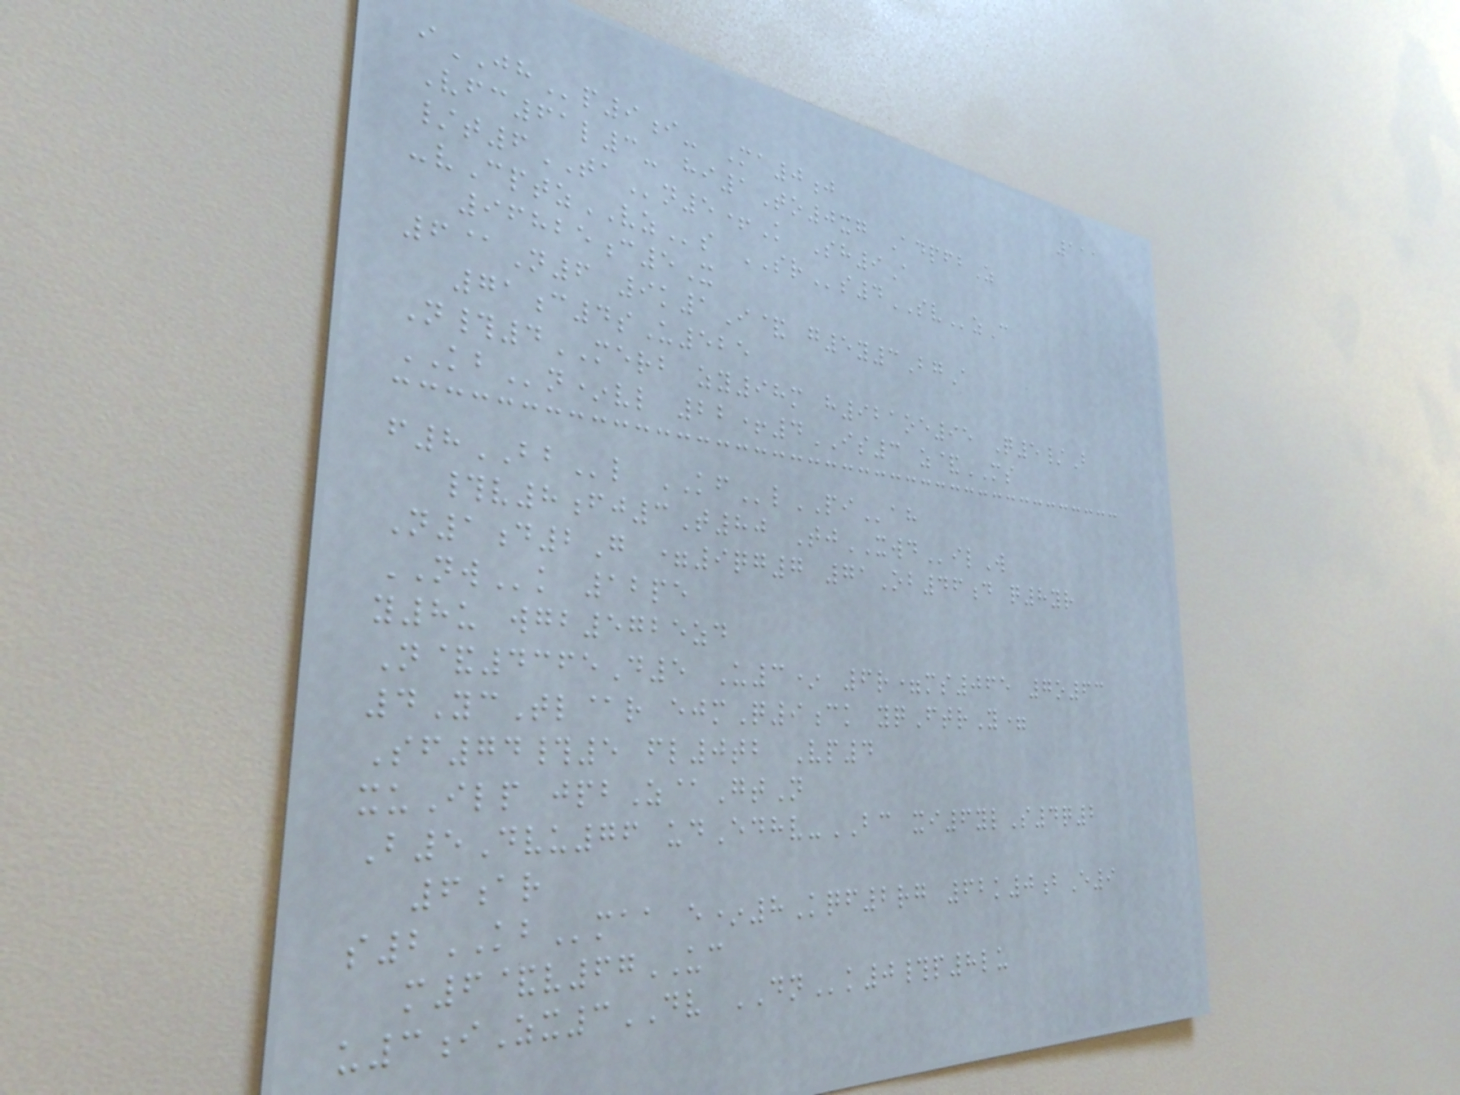111
iJHp9i- Ma0j
Vfc61l3- hi1To0xg AdpfbZ
/t6TAn5+K Sh9A
-vCptzVZs SRs4SVzC
96825c5X
6@N6 9k1I& g5y3BgA
71c4sU525
N#4MERB zy98m h921oe95 Q5/B
KBn*vl 22+4IS3 z&MS
f8BBl KFlPIah
#v8fj3T80 TjXWDilW
N1d2G =9qg7 71Ob46d q8yr
NWk 12pe
y8u wgb5725zd
N&4365D5 U3* 6r=ms065 7o63
4YcTl@r ejmQ9ck yqFtrY=
Sf74#5 fl0tb Vp4
xuIlp jpbZ@GtN
B5Dvu76 udEdhv-BC xi6ylS4q2
6ar
s2KBmaa e*8Kqf2rg 62k0bE9
m6&v67UC
u3iZx3DV DNk0#p8lu
